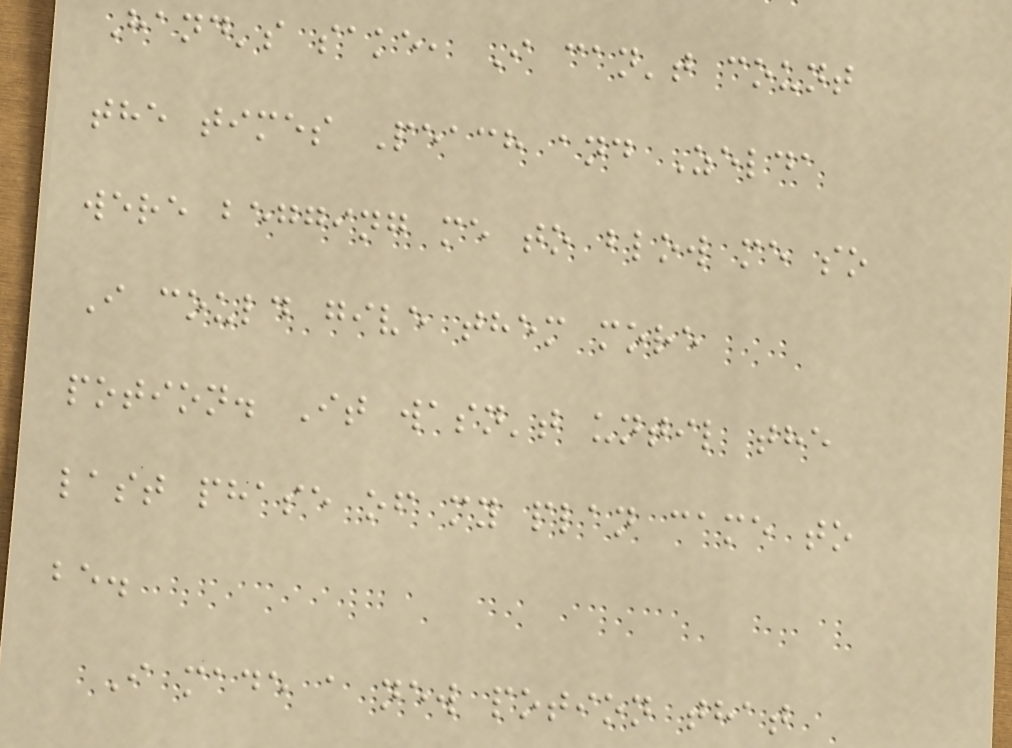Hand's sake, I can't count
the times Peach and Zelda
were begging me to blow me so
I could give them more
potion. It wasn't until the
last phase of my plan came to
be.
I made a new potion that
